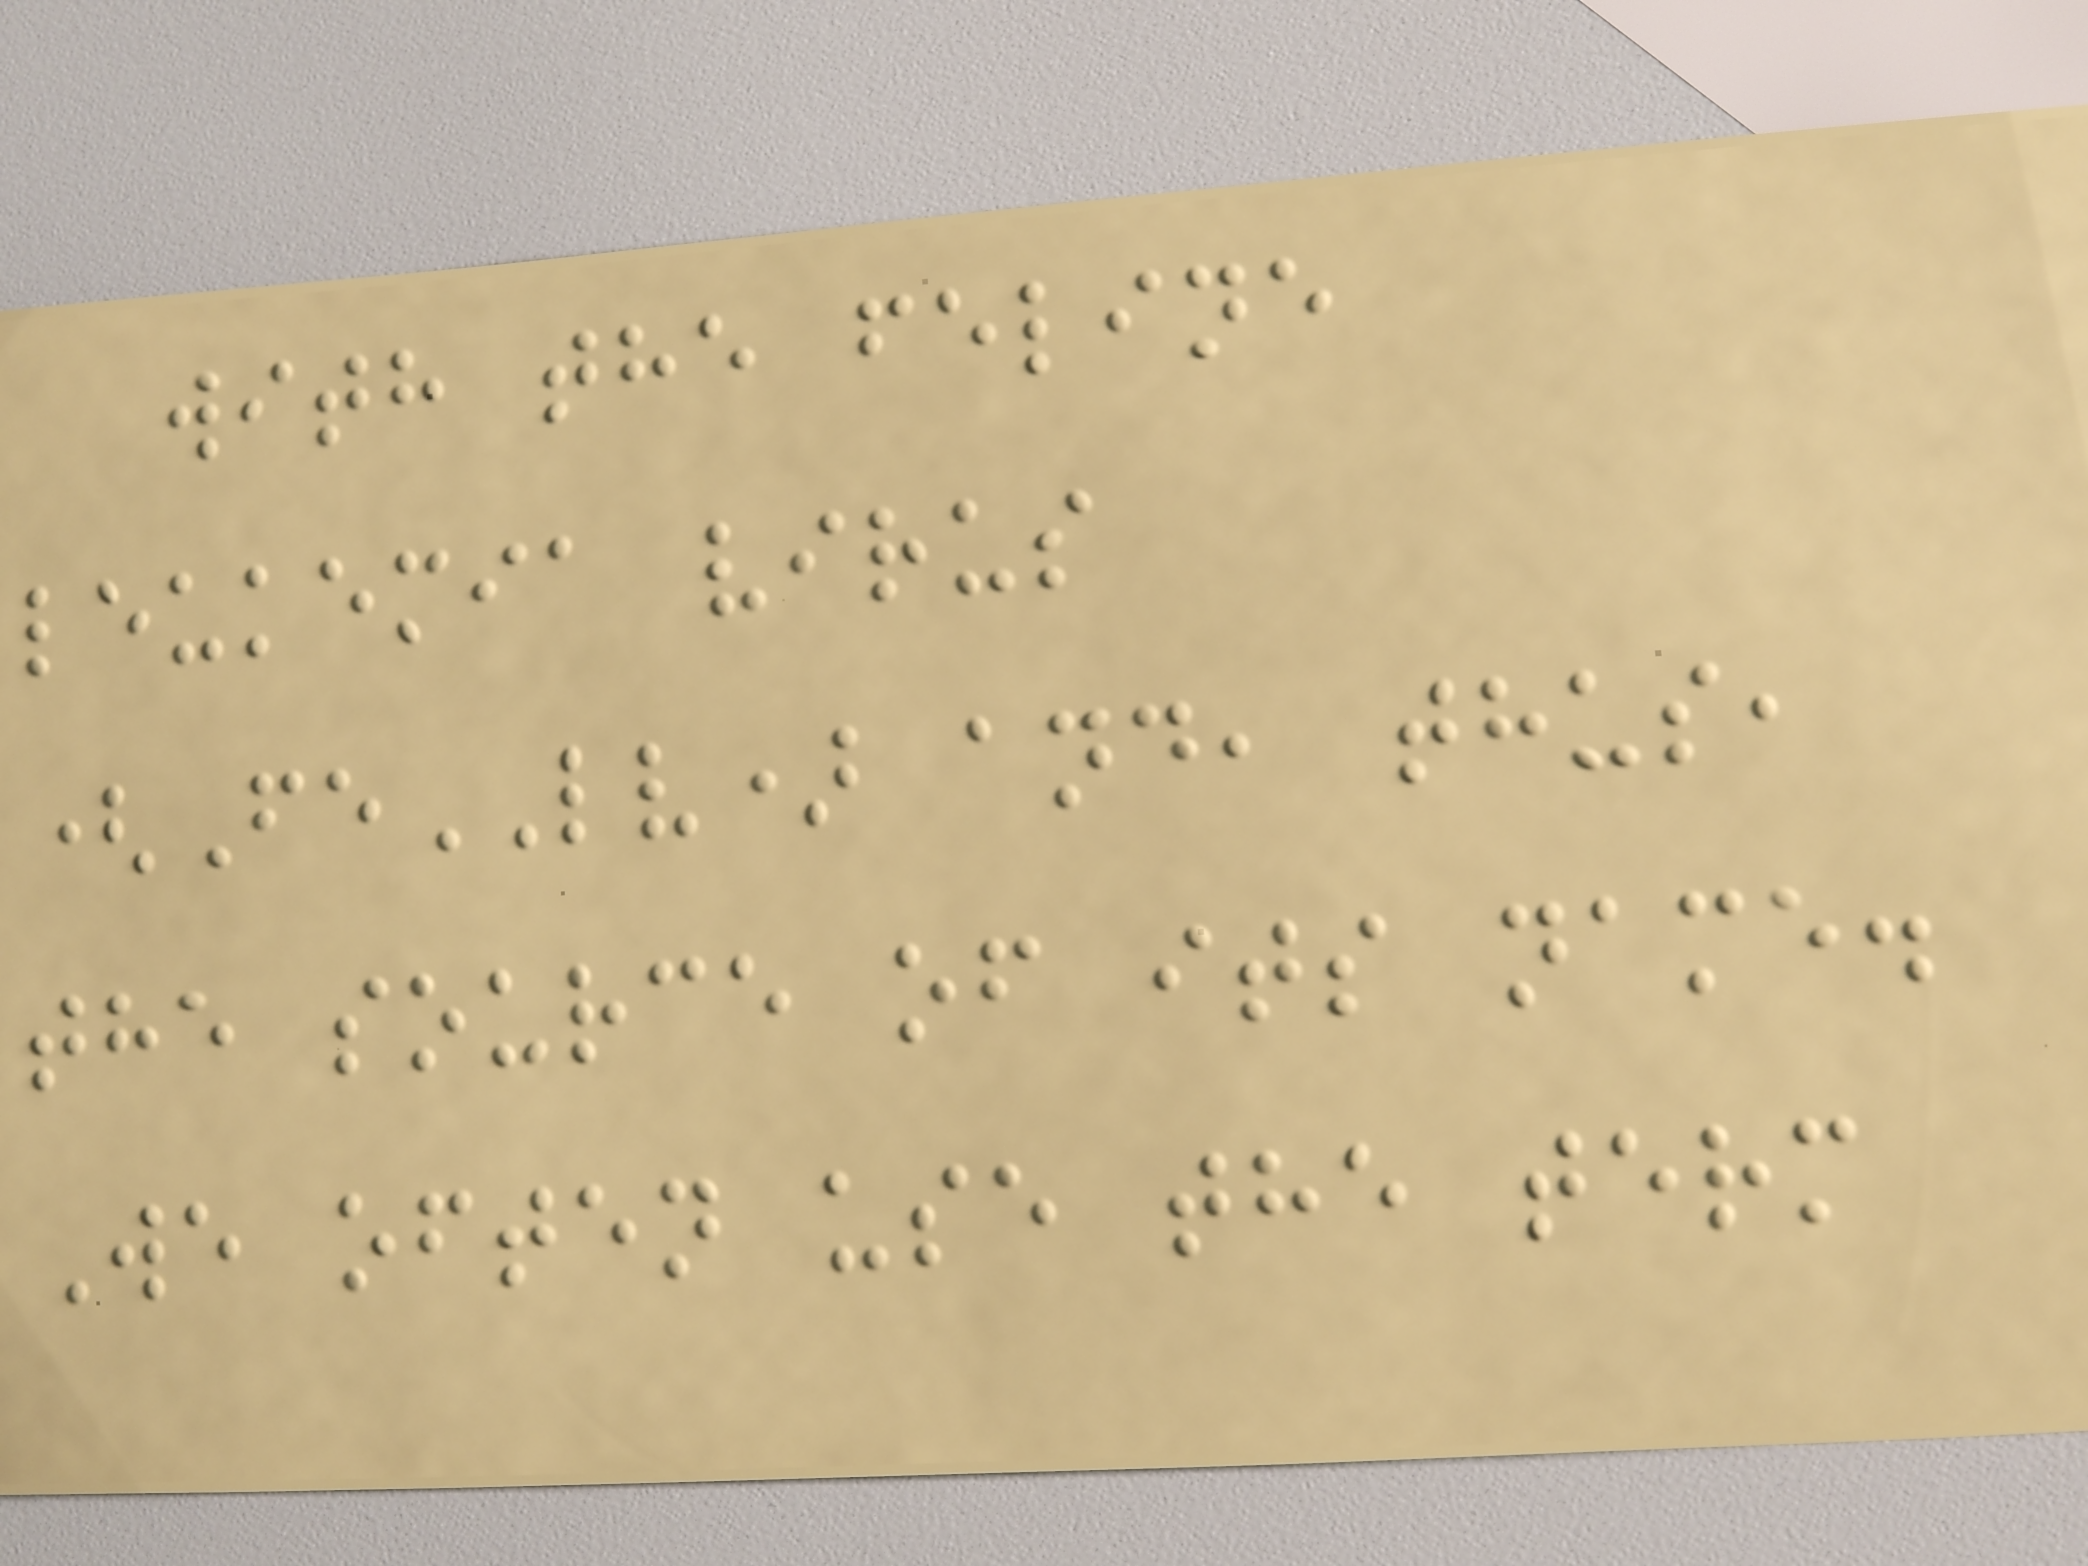with the feline
leukemia virus
(FeLV) and, thus,
the source of its name.
We often use the term
